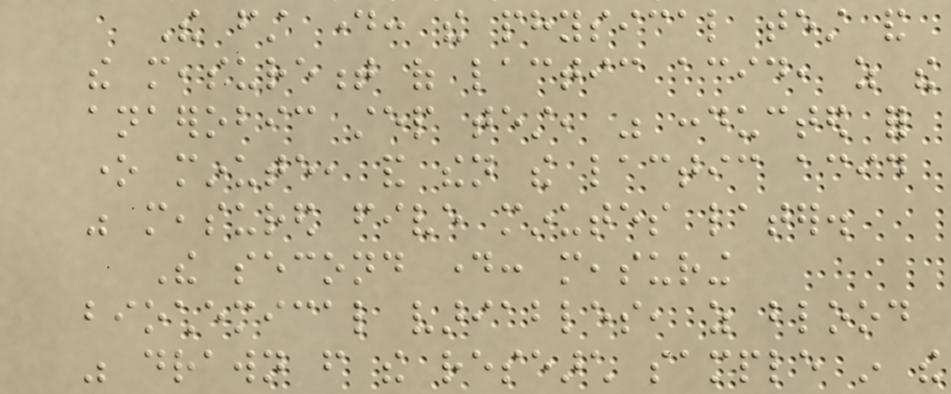The first day: the physical test and
the measurement of lactic acid, as the
anaerobic step test, was conducted for
one minute, and then the lactic acid
was measured five minutes later.
The second day: measuring
biochemical variables, as blood
was drawn from the research sample in the
